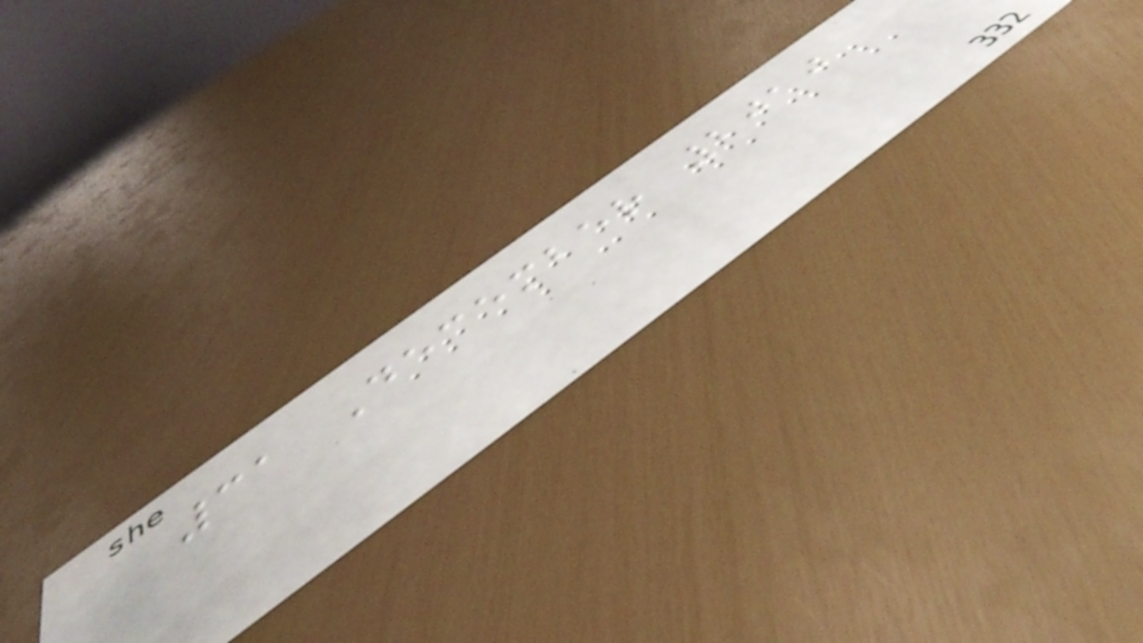31 December 2010
